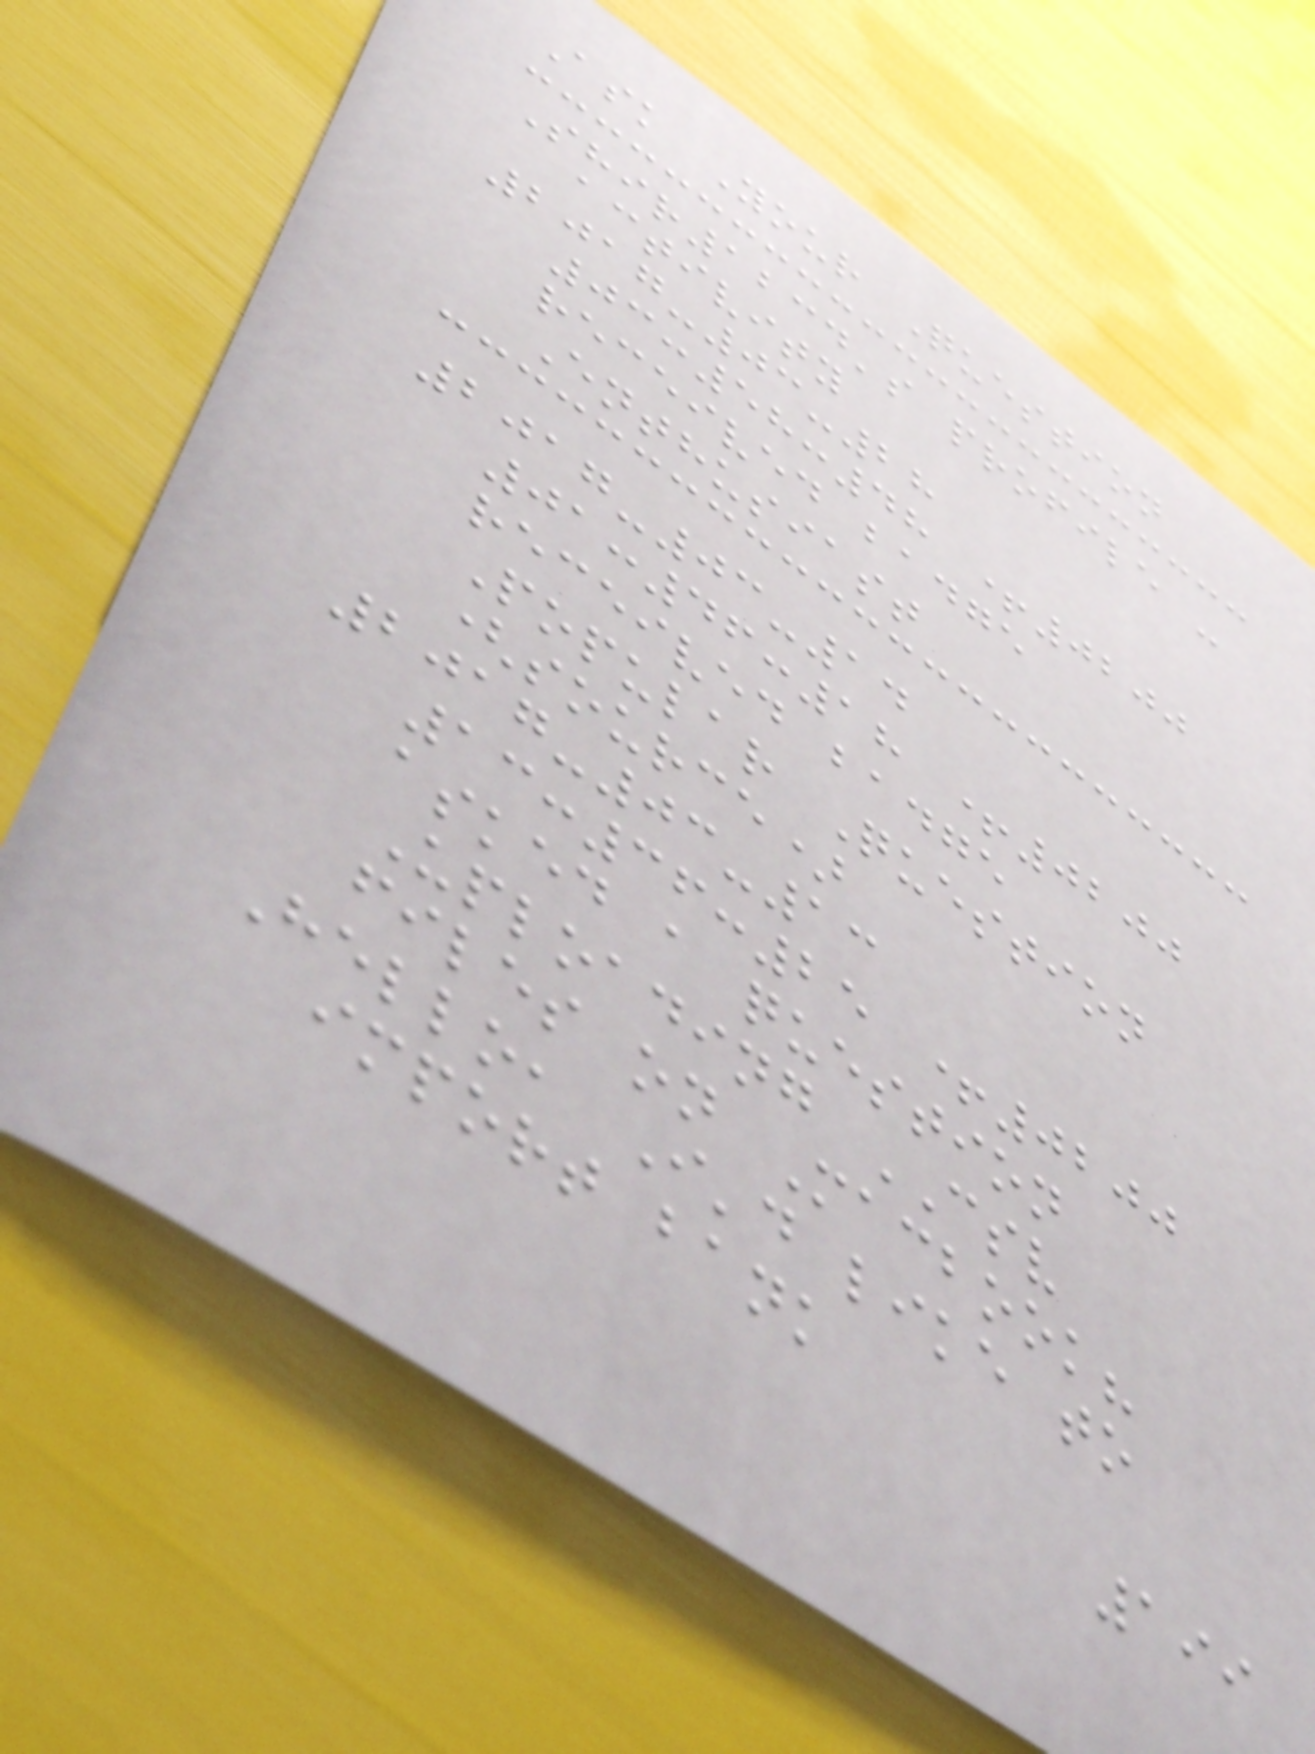Ask Your Question
Shir1234's profile -
activity
2017-03-28
03:58:48 +0200
received badge
Enthusiast
2017-03-14
01:46:18 +0200
received badge
Popular Question
(source)
2017-03-13
13:36:25 +0200
asked a question
Uploading CSV
files on Macbook?
Hello, I'd like to
import bank
199
